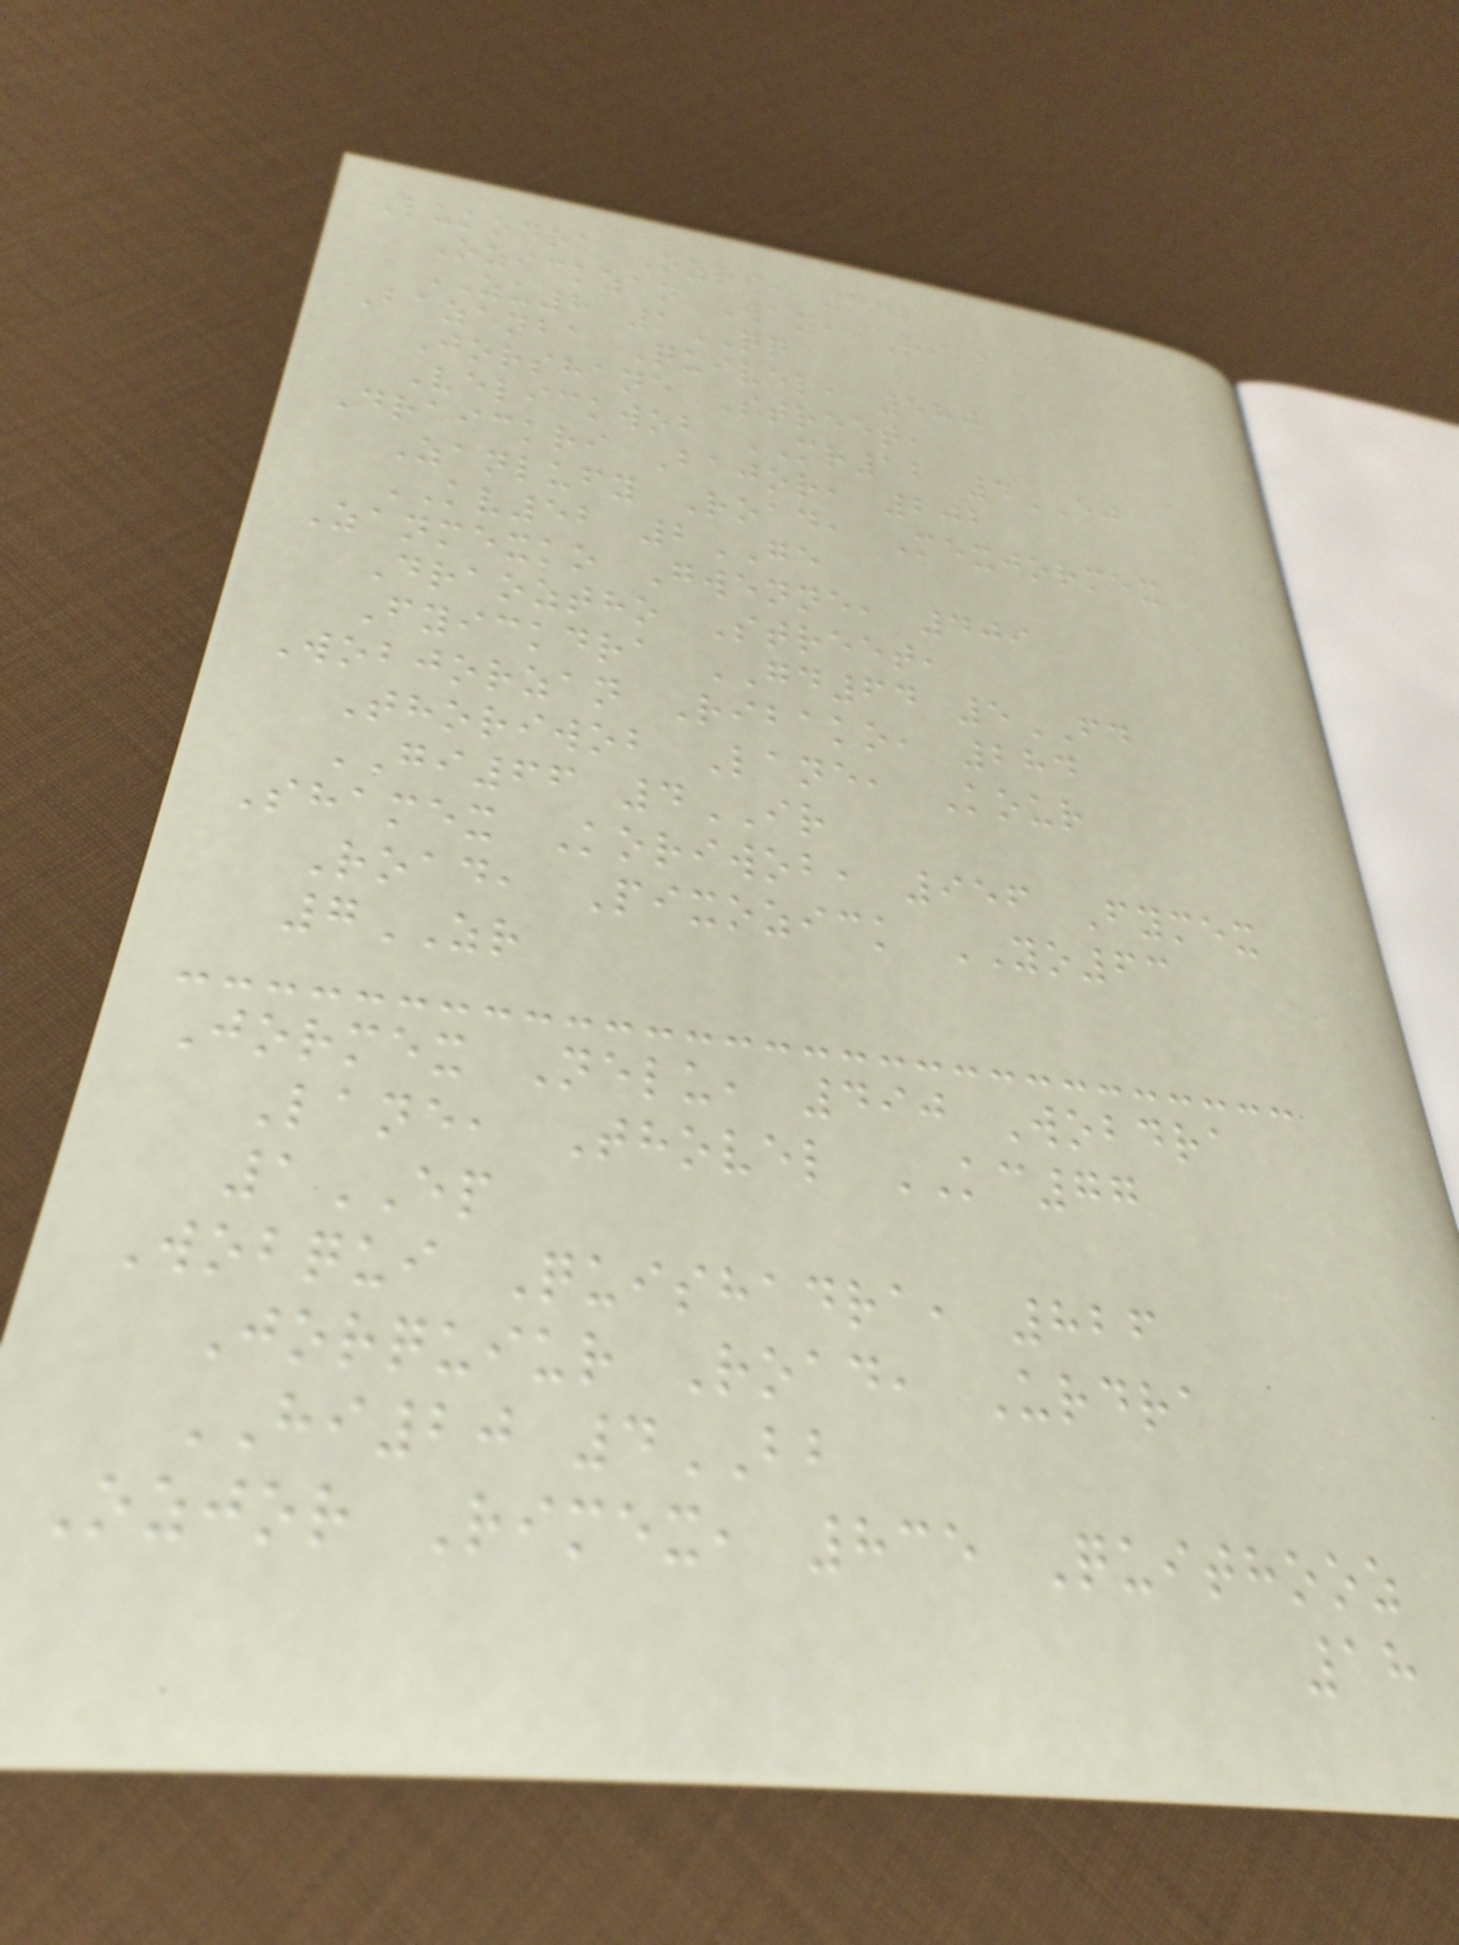Lukodra Ozri, 342
Ozickzan Way, Riba
ZU8 1QQ
Bazanba Quivel, 580
Jorshane Street,
Velickwob MR12 4EJ
Draickri Bajor, 202
Zanlufy Road, Mexjormex
KV52 2GE
Zanmexko Gwenne, 409
Draoztho Street,
Fyickdra GD64 5FD
Wobjorzan Ribako, 284
Thoriwob Lane, Kour
GI66 4IR
Shamex Koriwob, 956 Fymex
Road, Pixozick YO63
7ZR
Jormex Nelu, 490 Wobdra
Lane, Thovel KC77
1EP
Wobqui Quishadra, 826
Jorquiur Road, Urdra
HI20 4BB
Ozjor Rimex, 835 Quithooz
18
